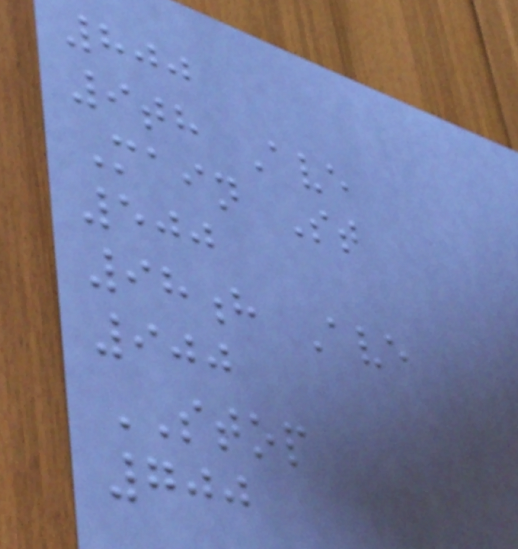800
9th Ave
Main St
500
98h Ave
900
STOP
700
